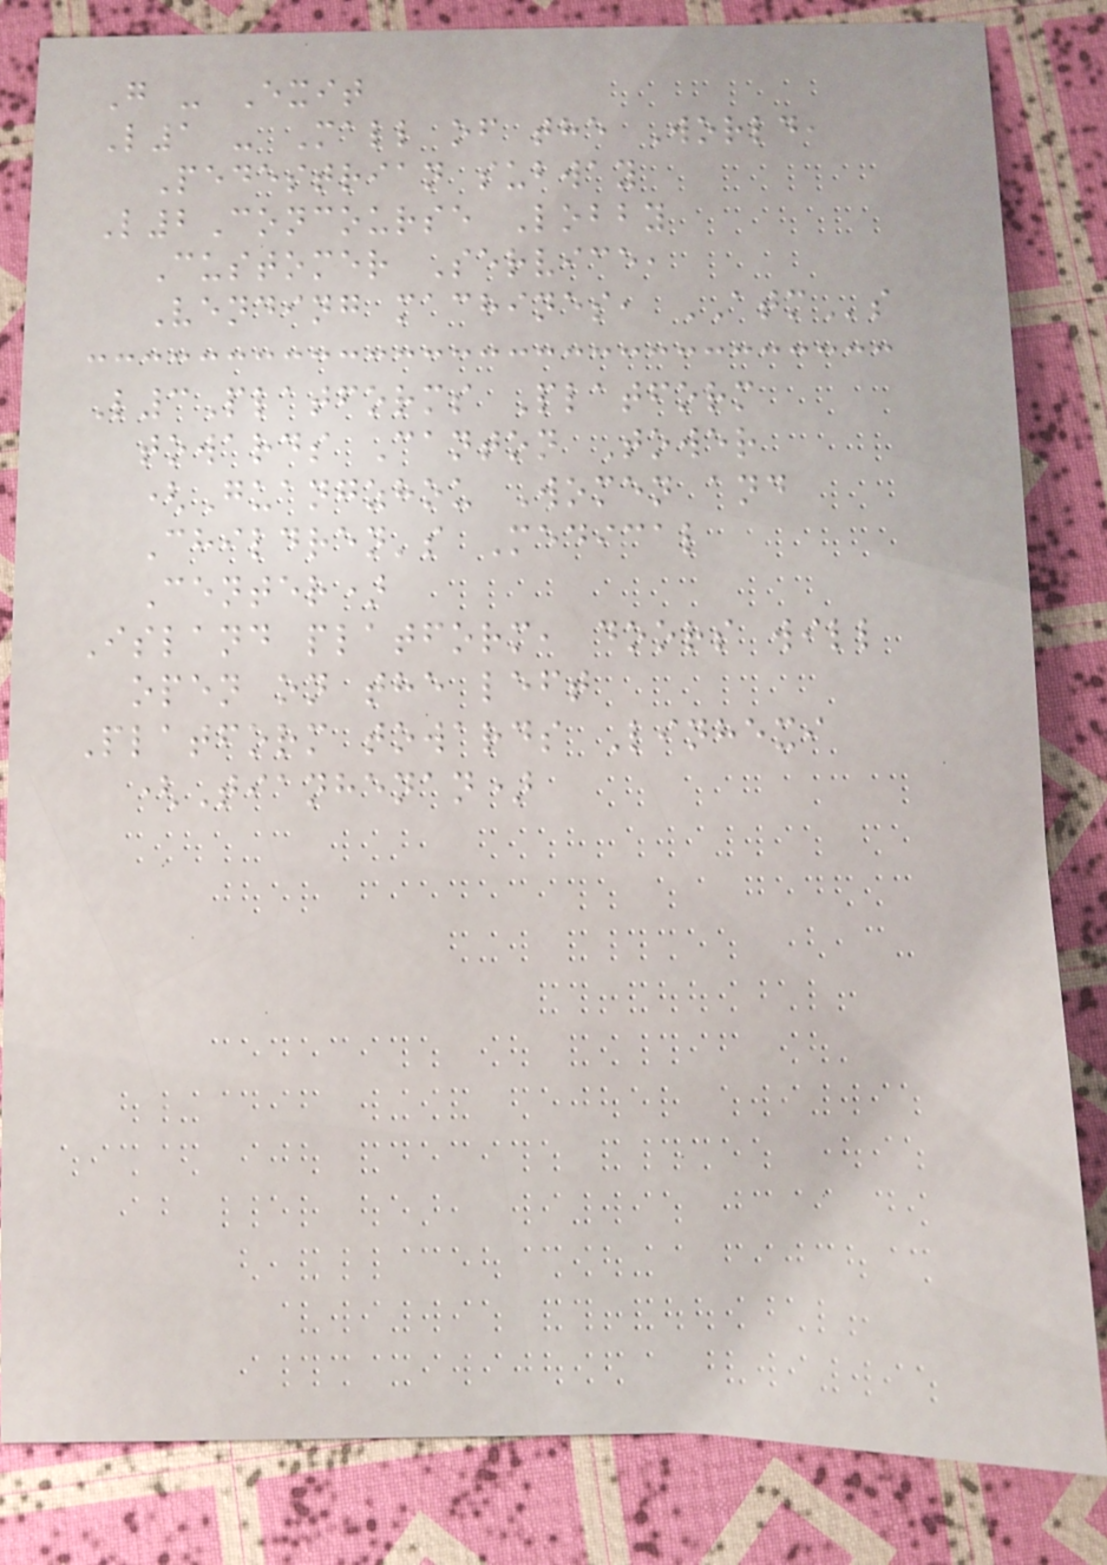G - Exit
L1 - Mall of the World,
Pedestrian subway
L2Concourse Lobby
Customer Service,
Vending machines, ATMs
L3Platforms Platform
towards Canton Tower
(Guangzhou Women and
Children's Medical
Center)
Island platform, doors will
open on the left
Platform towards Linhexi
(Tianhenan)
